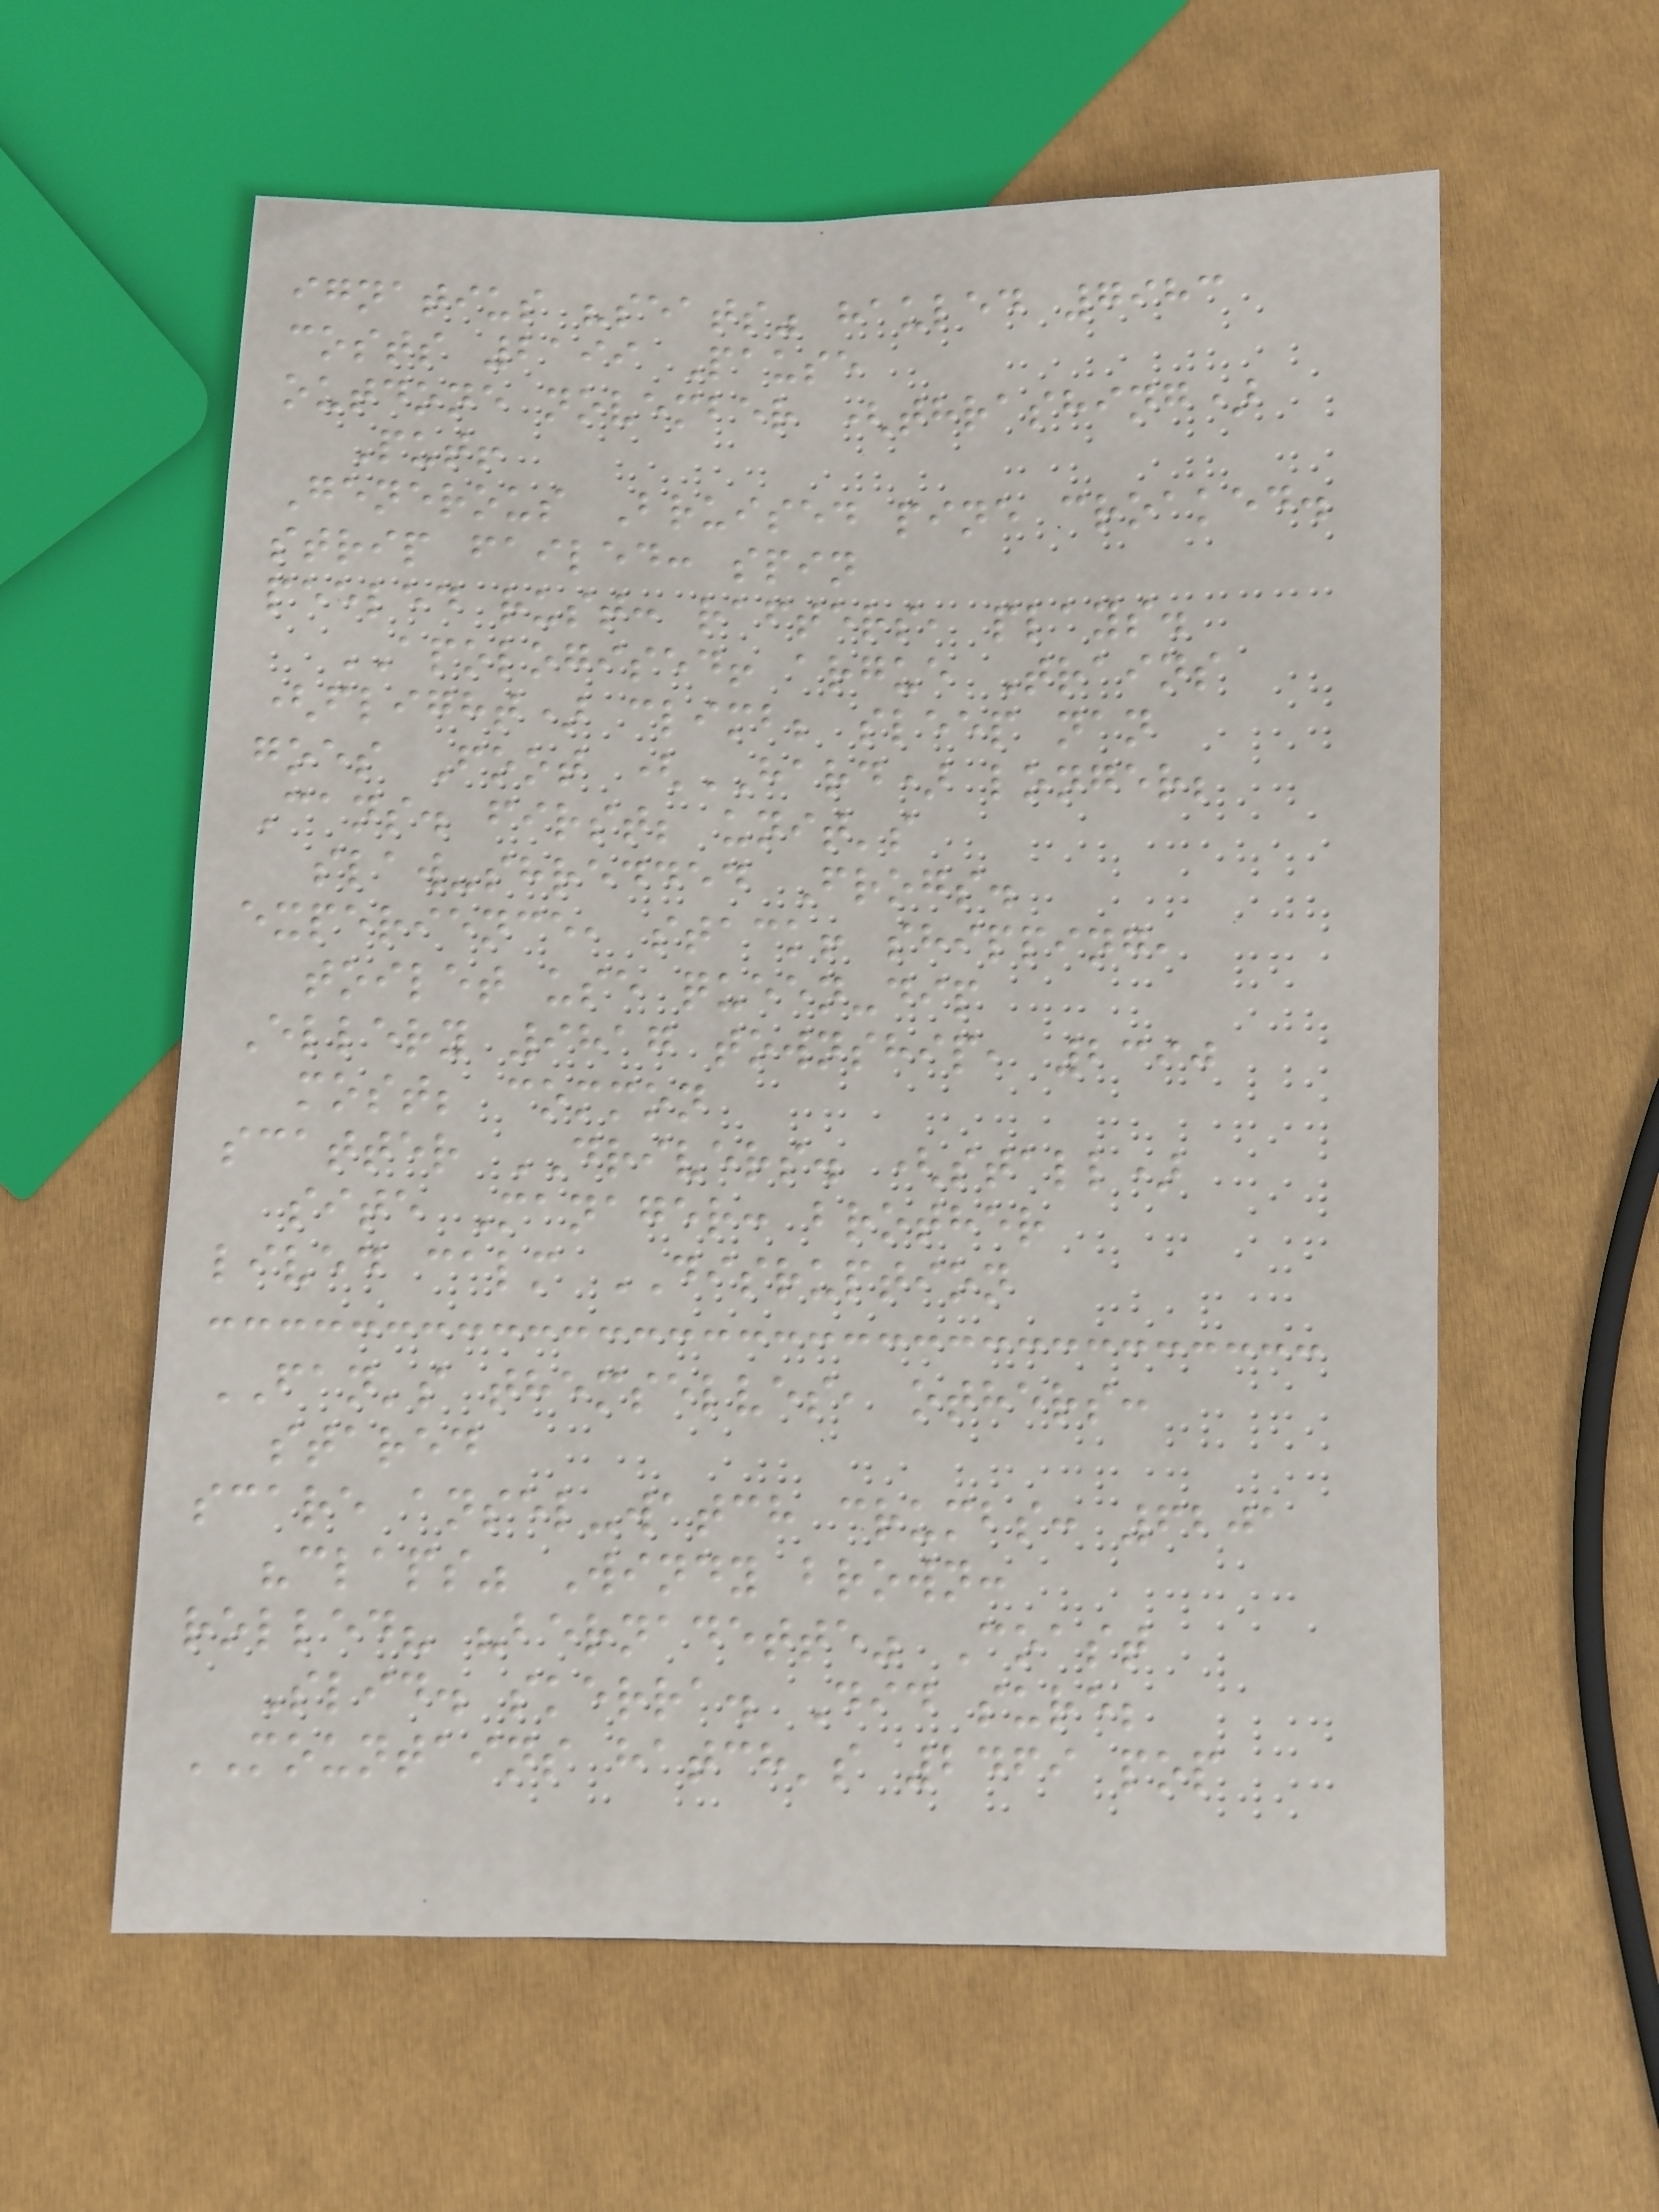ignatius "seats" hauled 7983
costs 2199 Pause
outdone november (thrashing)
Put!
Generous Bruised pine croaked.
strip failed: spin
peeled rust: rafters, plays.
APOLOGISED! argue Trains
(flight) climb; sleep nan
goes Foot (HARD) longer;
Cans. first; unit's
slaw-shredded Frogs.
experience, stack! shipping,
toilet use queen-dip
Ellery 9817 township, 2390
most; common
scatter DRIVERS. (stall)
site Manager: brother
lived calm DISRUPTION
FAN's themselves, others:
stared
scare ansel-watch crumbs: 6201
"claps" Windy brown:
rolled? "bernadette" Coast
Slid. skerra. Did sure;
MOUNTAINS hatch's 2469 pop
